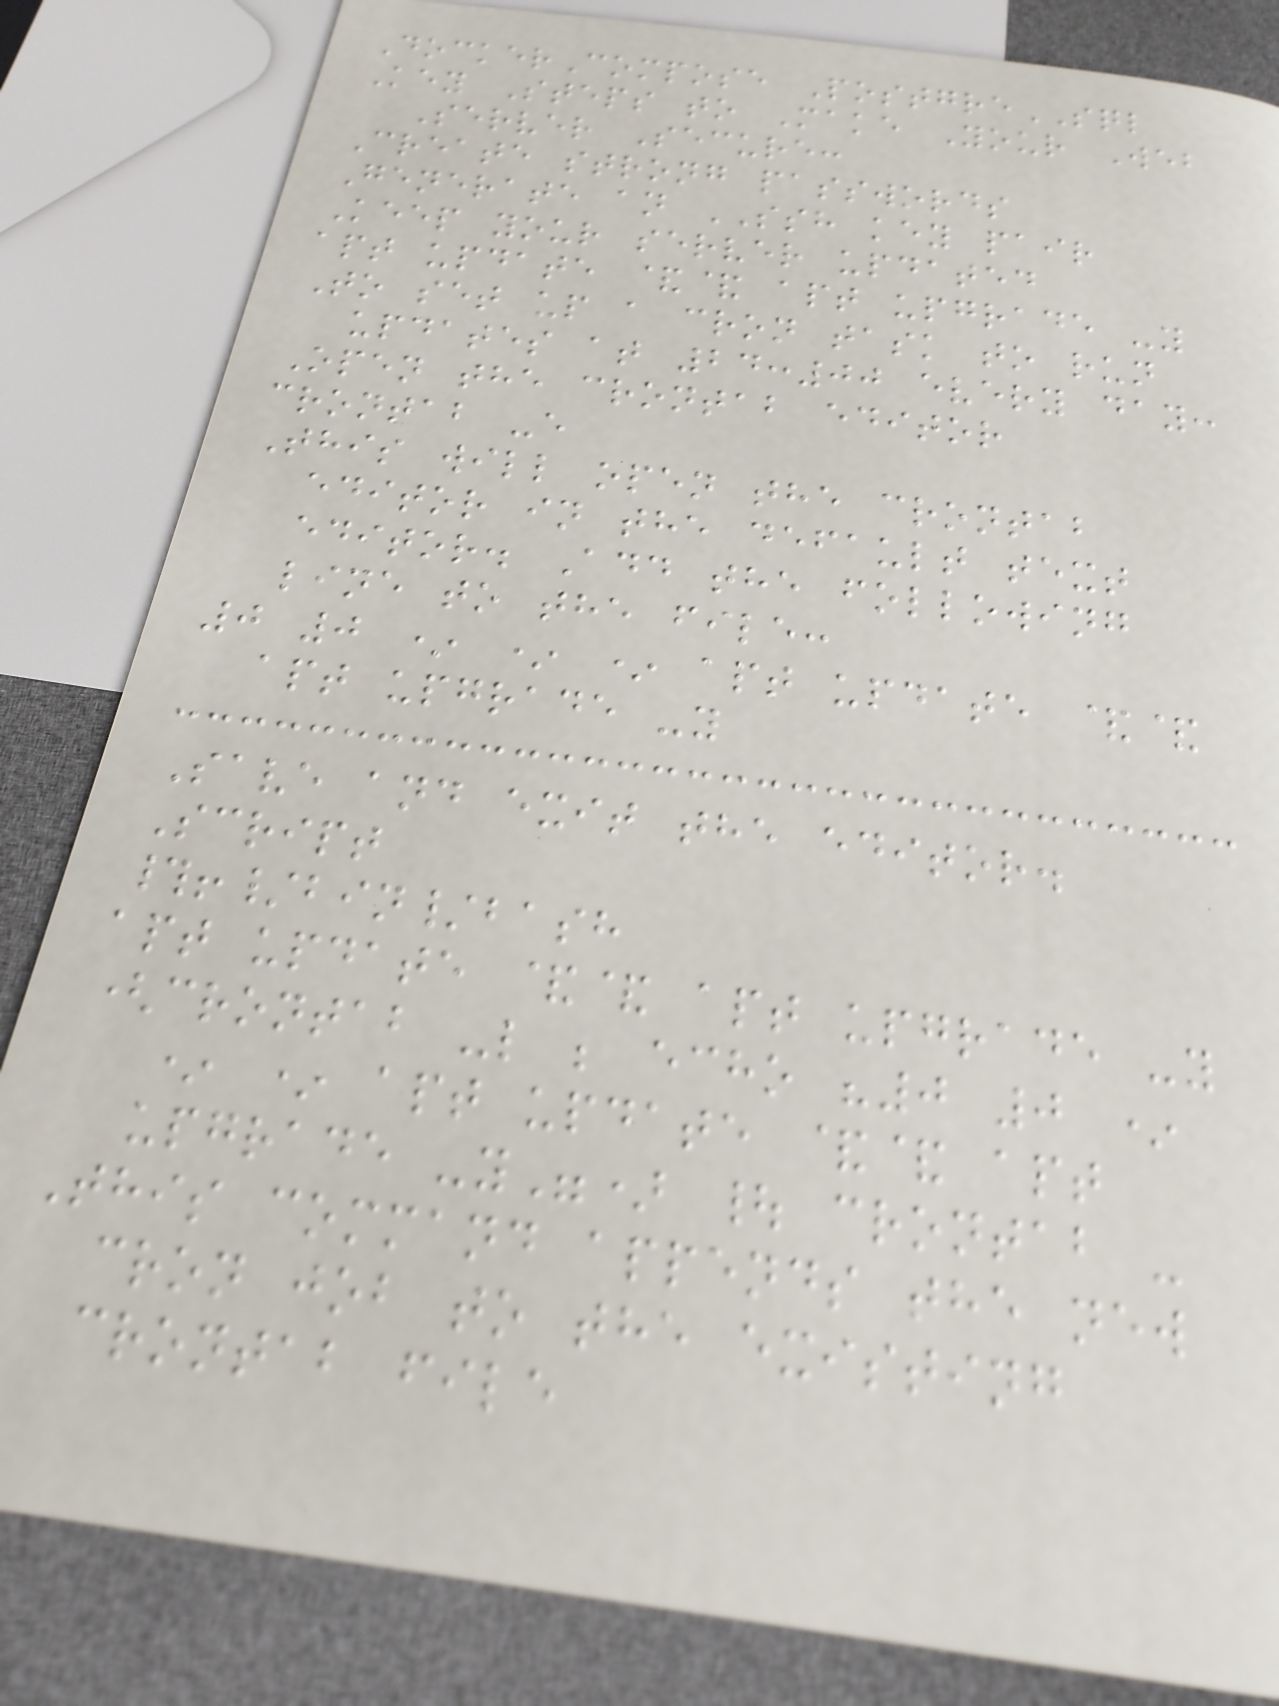DockerCompose PostgreSQL
Key Steps to Make Your Web
Server Secure:
Create strong passwords
Generate an SSH key pair
Keep your server updated
apt update && apt upgrade -y
To set up a cron task to run
updates at 24:00 every day:
Open the crontab editor
crontab -e
This will open the crontab
editor in the default text
editor. Add the following
line to the file:
0 0 * * * apt update &&
apt upgrade -y
Save and exit the editor.
Script
#!/bin/bash
apt update && apt upgrade -y
(crontab -l ; echo "0 0 *
* * apt update && apt
upgrade -y") | crontab -
This command appends the new
cron job to the existing
crontab file
